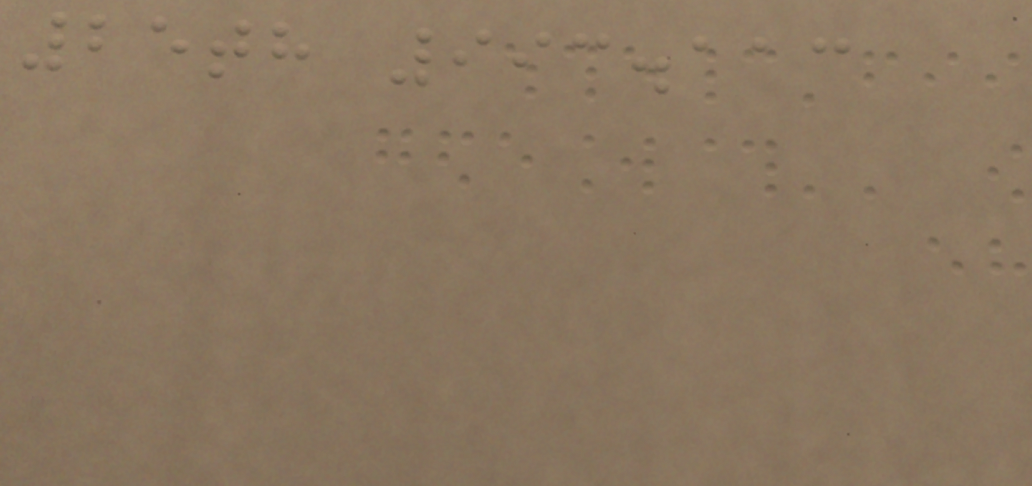25th 993.113
